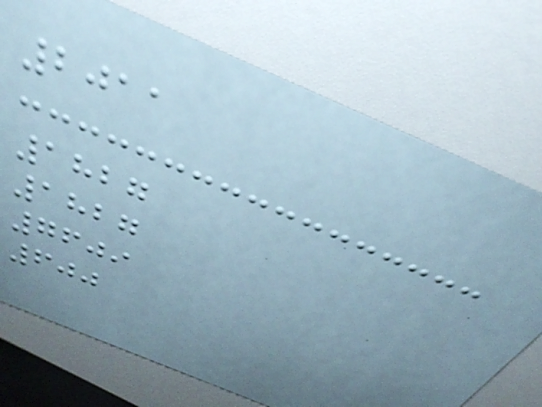2011
1827
1827
7609
600
